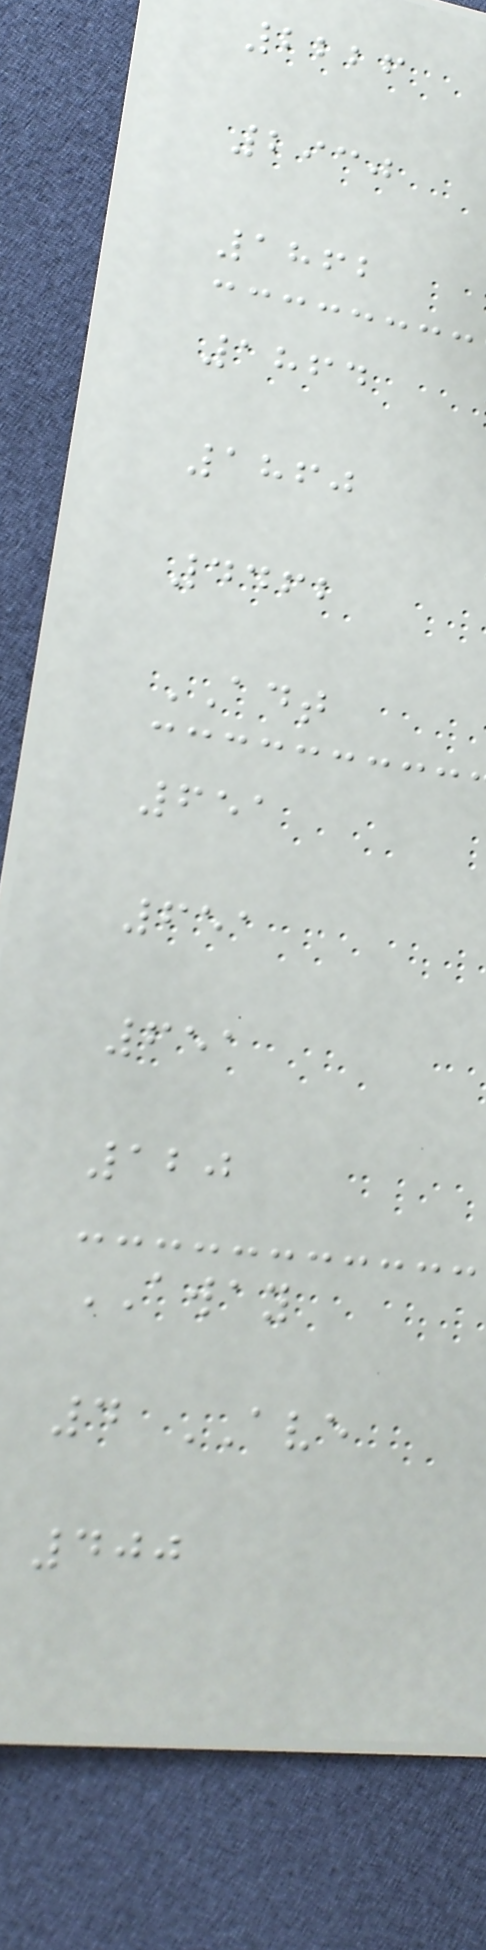2226
2930
1862
1864
1860
4462
ADT
651
651
651
120
AWAY
4 AVE
400
